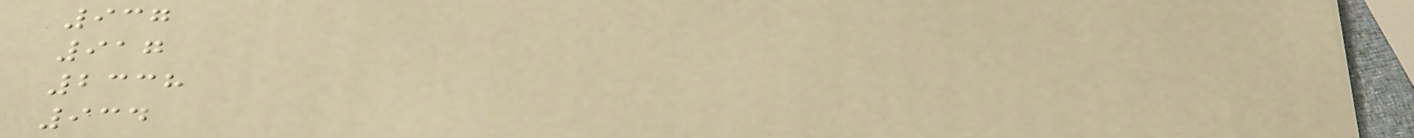937
917
2338
934
